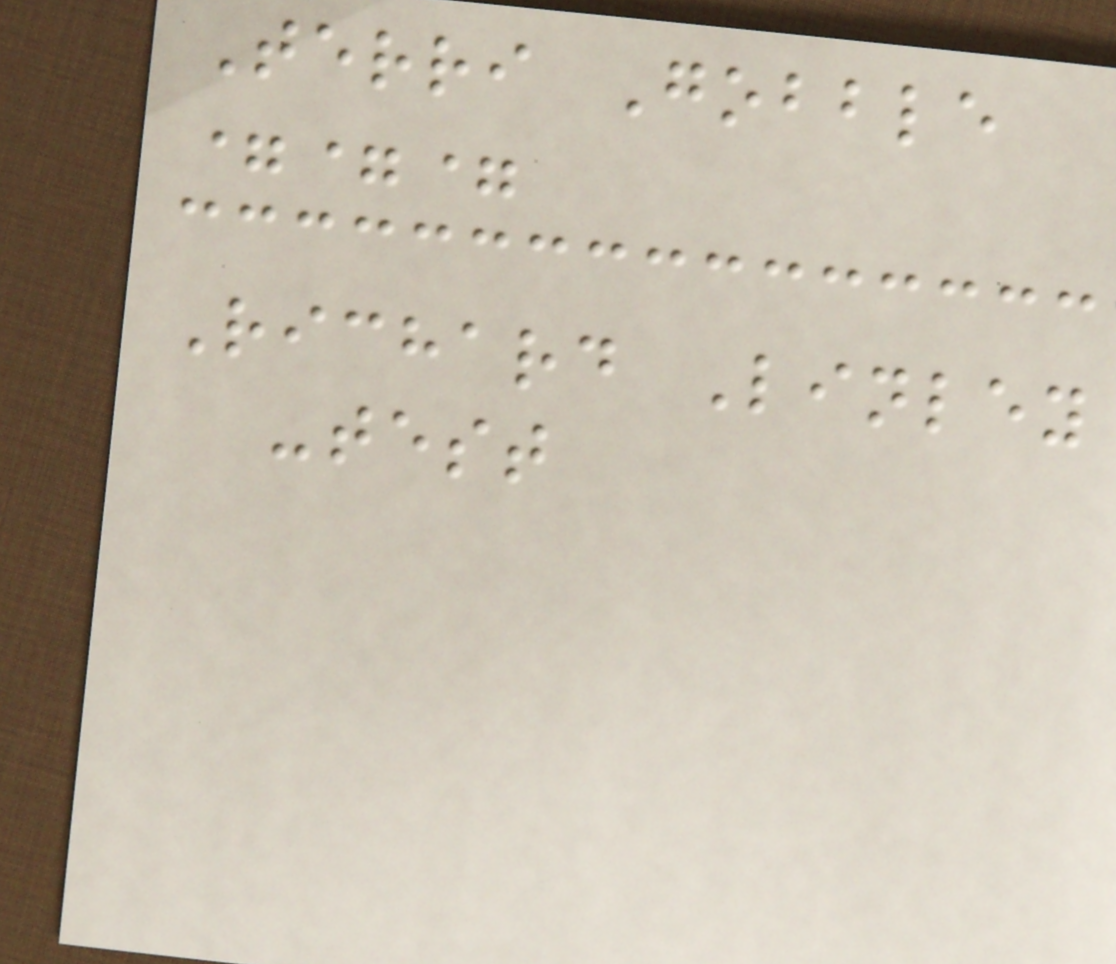Terri Gobble
===
Richard Linley
-test
